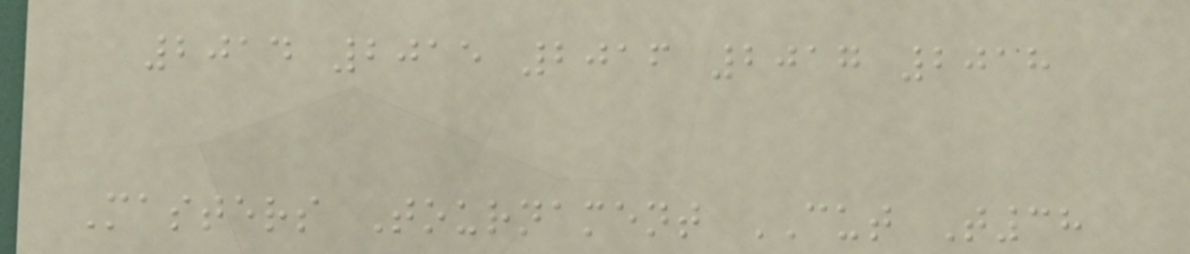2014 2015 2016 2017 2018
Masters Tournament CUT T38
